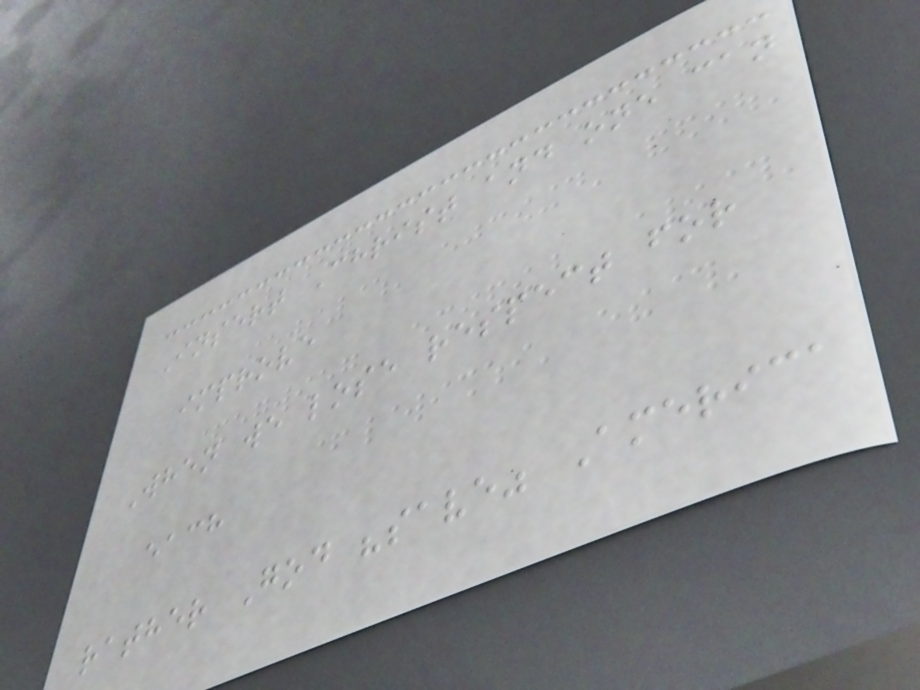Insert Christ and one can
improve
When we lose respect for
each
rather God "save" America
